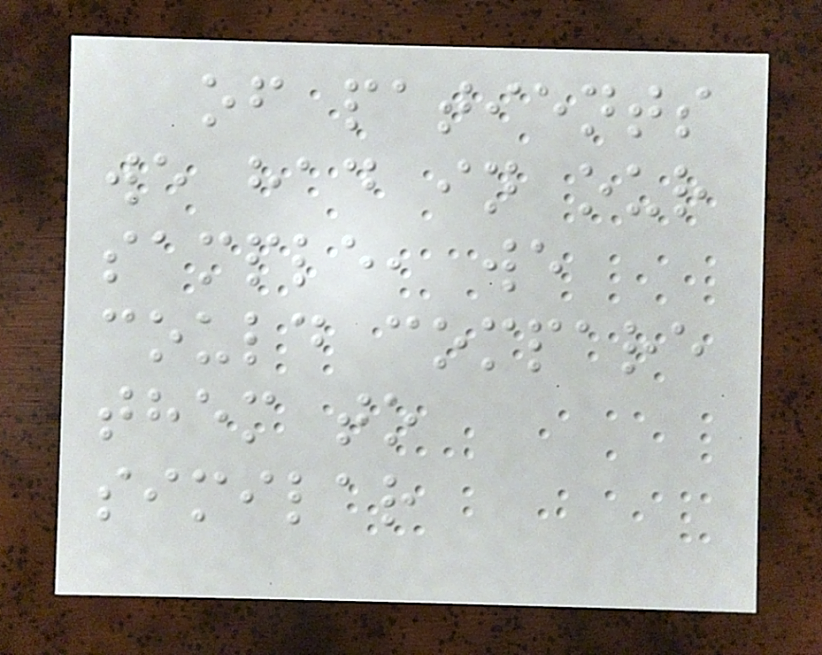of patients
we had in our
sample, we
could compare
them to
similar
